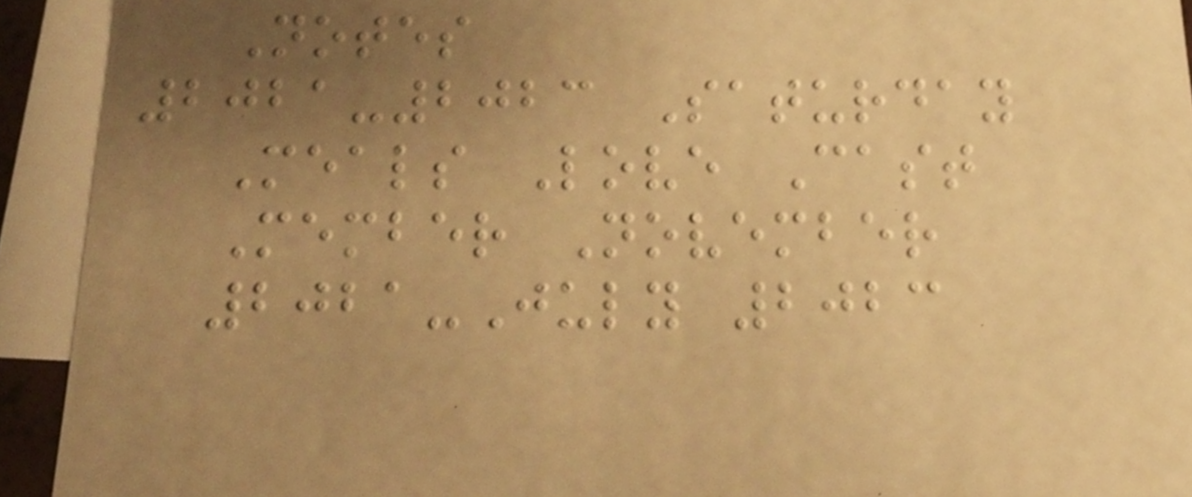Notes
2021-2023 Saturday
Meals Love Cast
Member November
2021-July 2023
